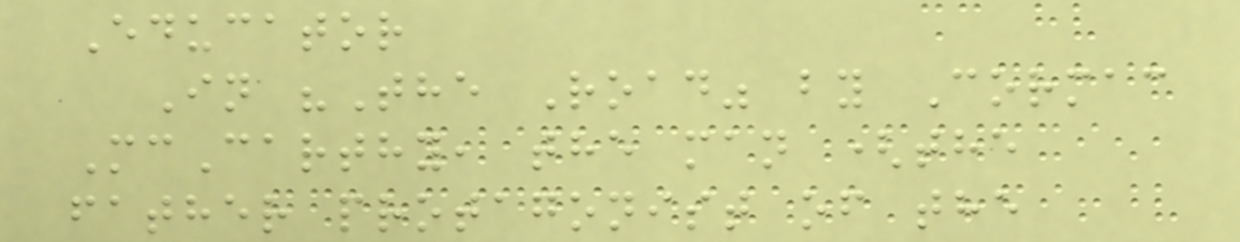Educator
In "The Road" by Cormac
McCarthy, the man (the
father protagonist of the
